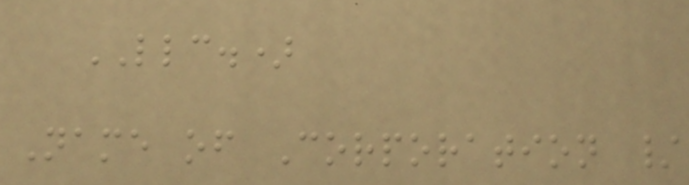LLC.)
Name of Corporation /
